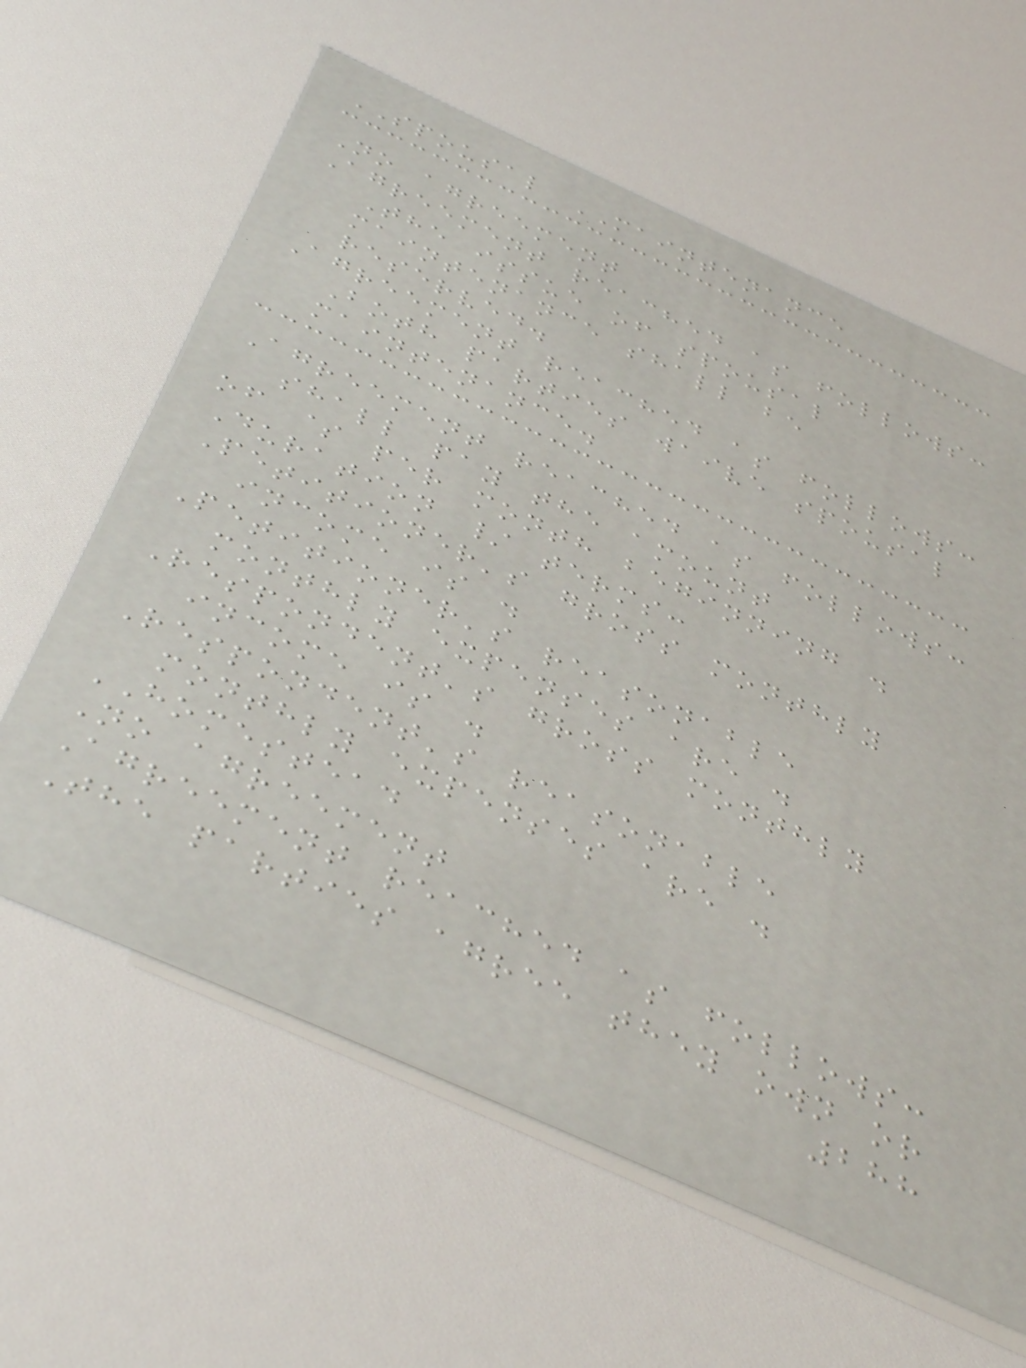SPOUSAL MAINTENANCE
No agreement
Agreement reached as follows:
The issue of spousal
maintenance shall be
reserved.
Agreement reached as follows:
Both parties waive spousal
maintenance.
Agreement reached as follows:
shall pay the amount
of $ per month beginning .
Duration / terms:
Petitioner's gross monthly
income is .
Petitioner's reasonable
monthly expenses are .
Respondent's gross monthly
income is .
Respondent's reasonable
monthly expenses are .
HOMESTEAD
No agreement
Agreement reached as follows:
The parties agree they own or
288
